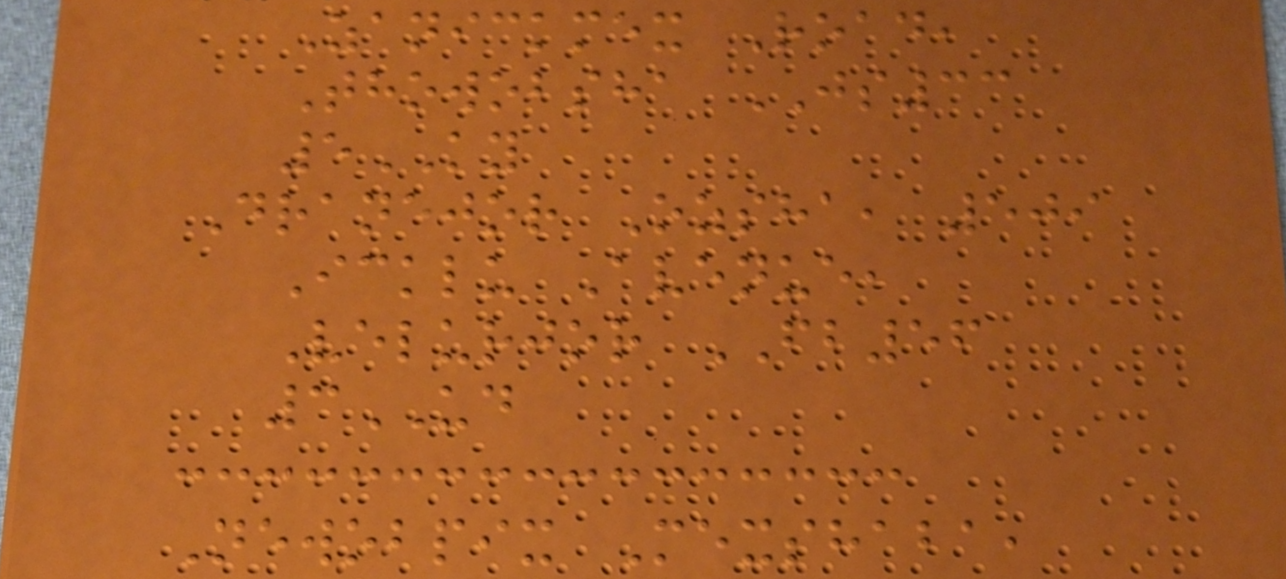Zanickmex Road,
Thowobsha JS33
5KY
Dranejor Ozsha, 509
Icklu Avenue,
Velurjor FB56
3UD
Newobpix Mexshaba,
